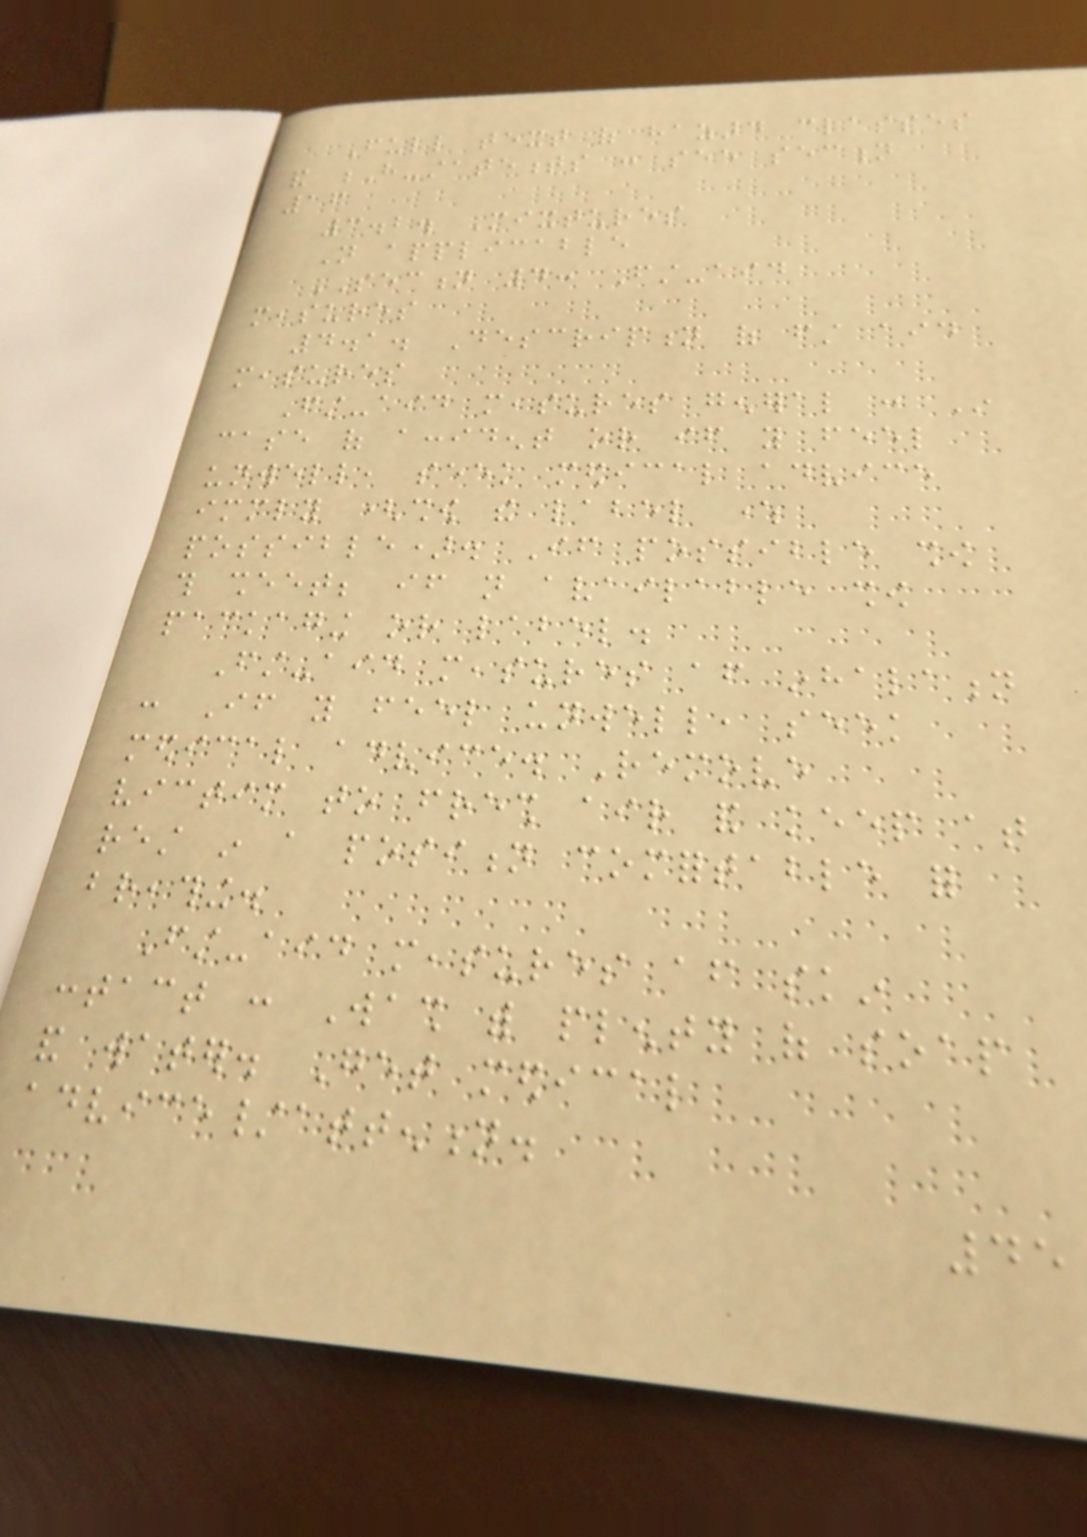Full text of hazard classes
and H-statements : see section
16
3.2. Mixtures
Not applicable
SECTION 4: First-aid
measures
4.1. Description of first aid
measures
First-aid measures general : In
case of accident or if you feel
unwell, seek medical advice
immediately (show the label where
possible). If possible show
this sheet; if not available show
packaging or label.
First-aid measures after inhalation
: If you feel unwell, seek
medical advice. Remove
victim to fresh air and keep at
rest in a position comfortable for
breathing.
First-aid measures after skin
contact : Wash with plenty of soap
and water. Get medical
advice/attention.
45
